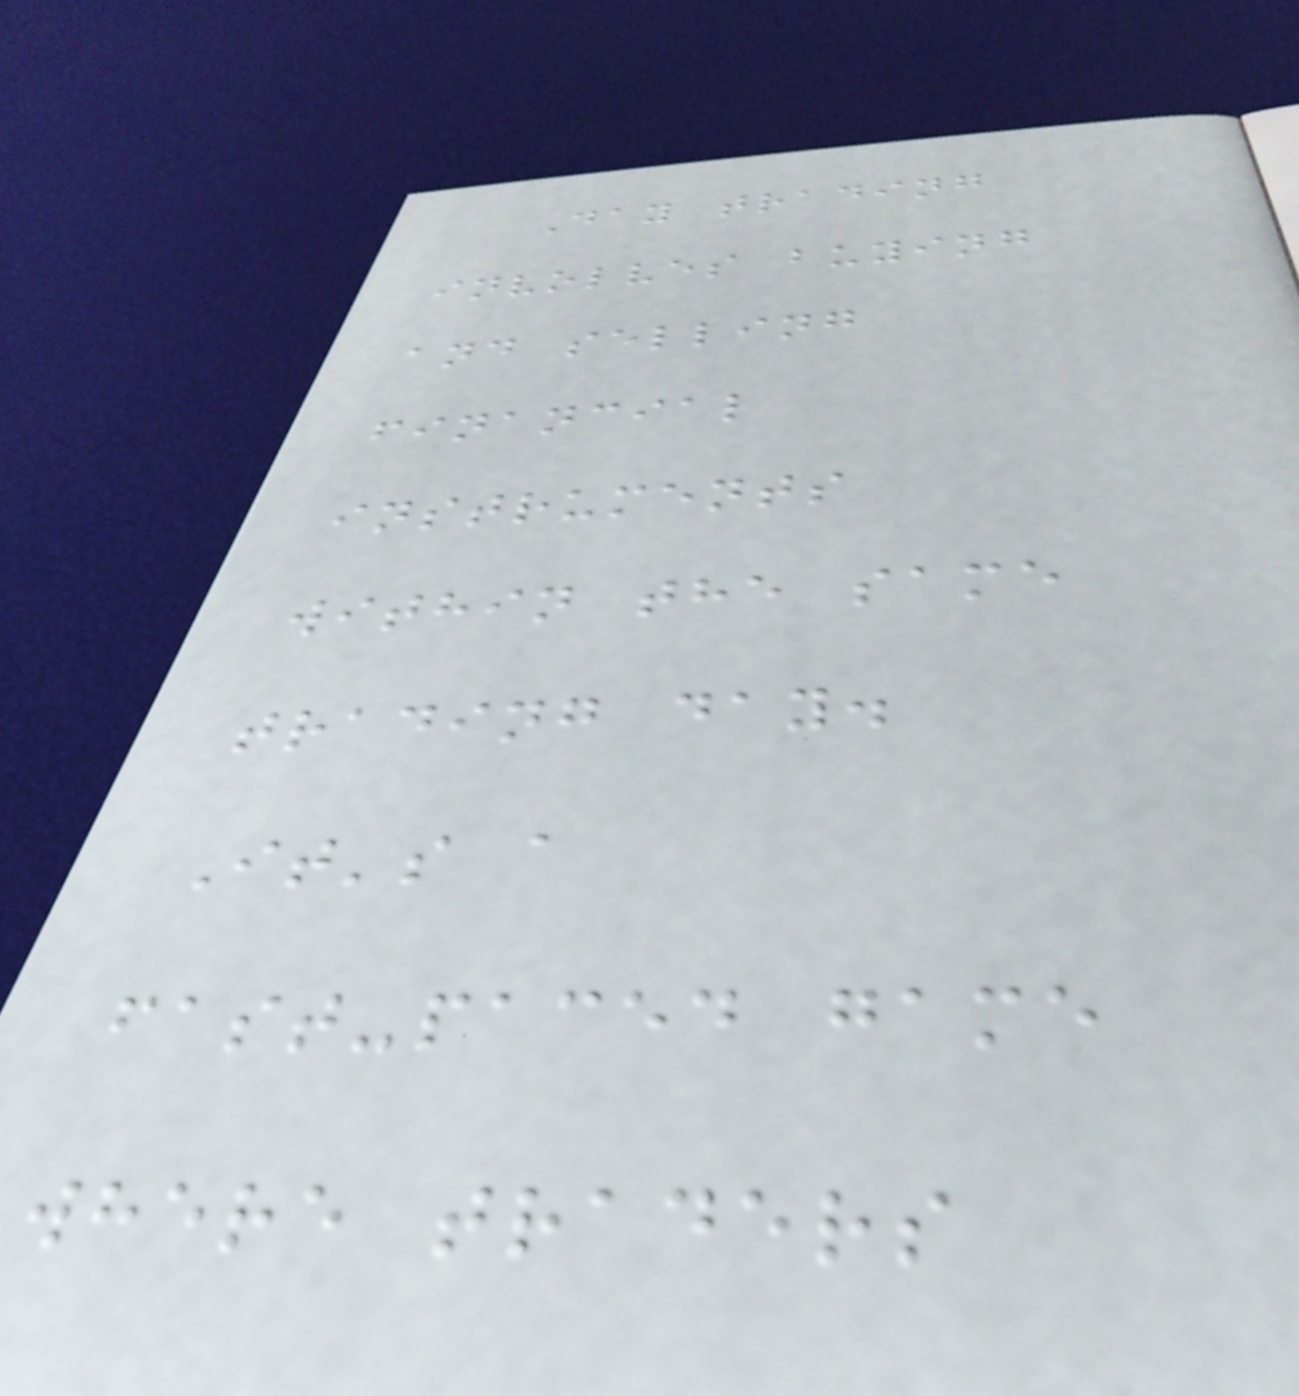Day trading
involves buying
and selling
financial
instruments
within the same
trading day.
It's a
fast-paced game
where traders
